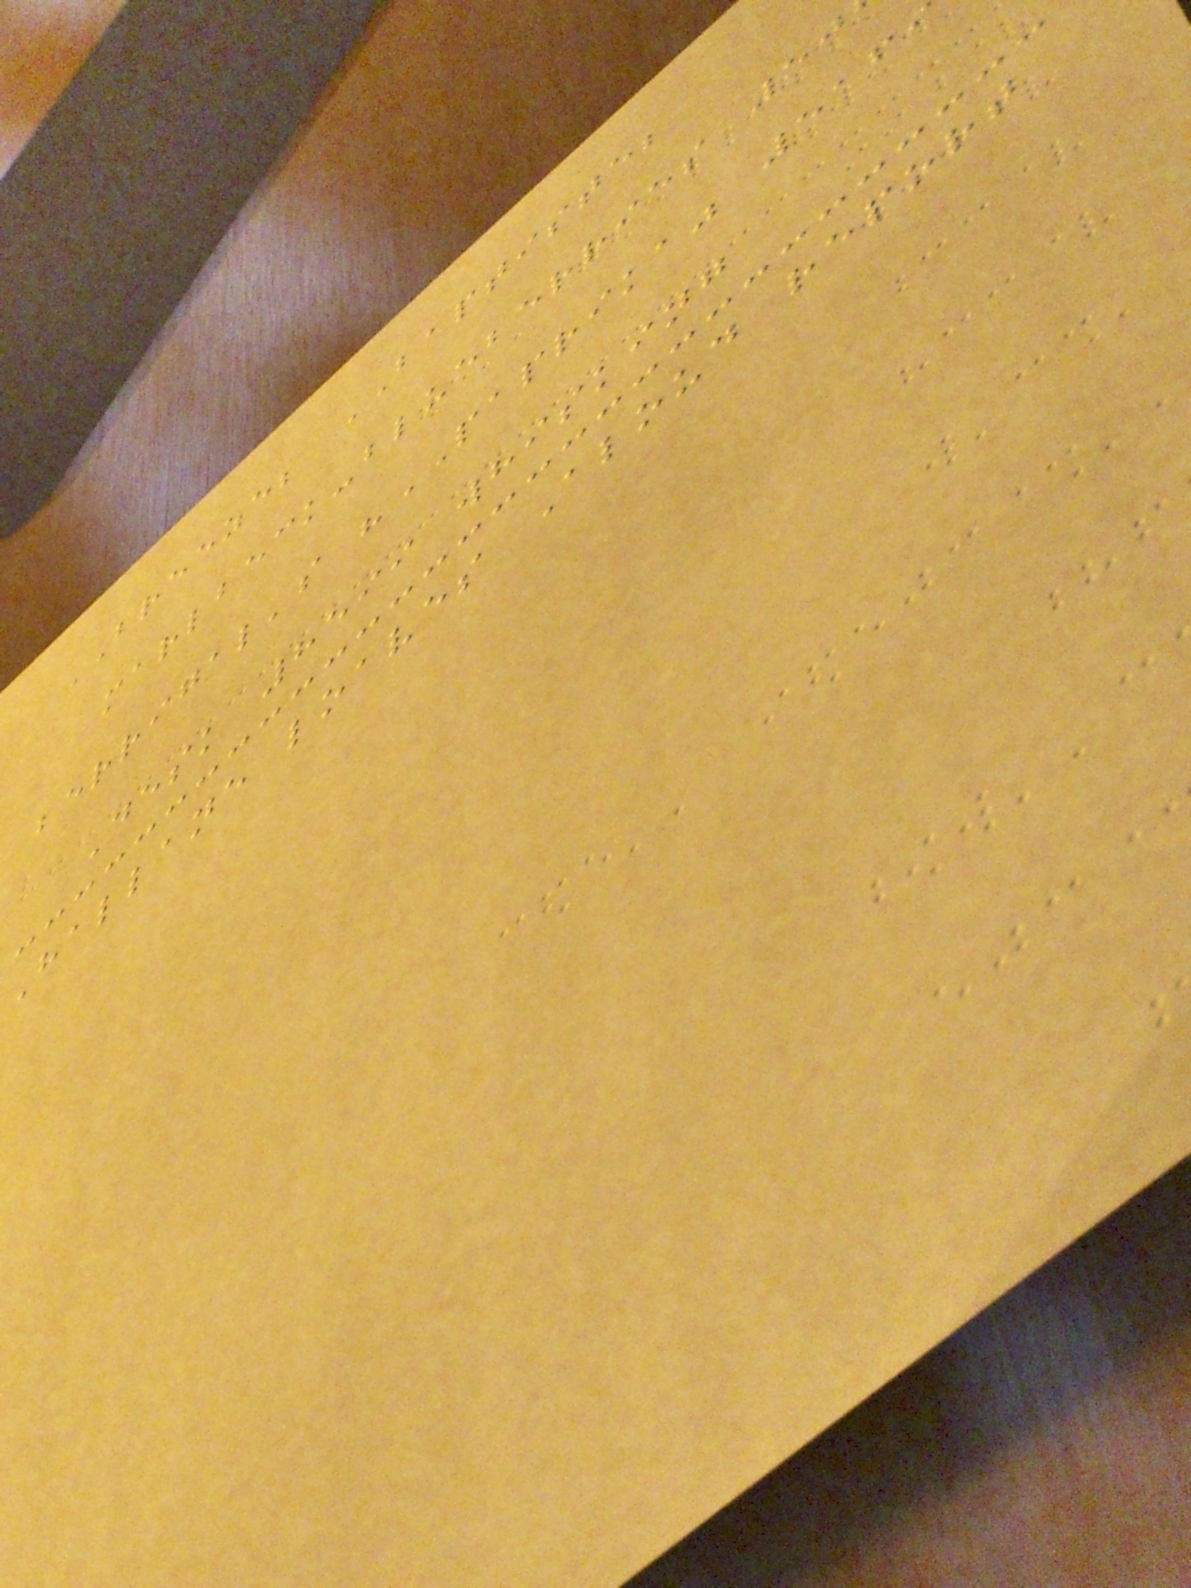BREEZE; BAPTISTE;
marlbeck-blueberries 50
berrigal's "PAPRIKA" 516
Desk 8599 whisking
Hallane loaves Aloud report
